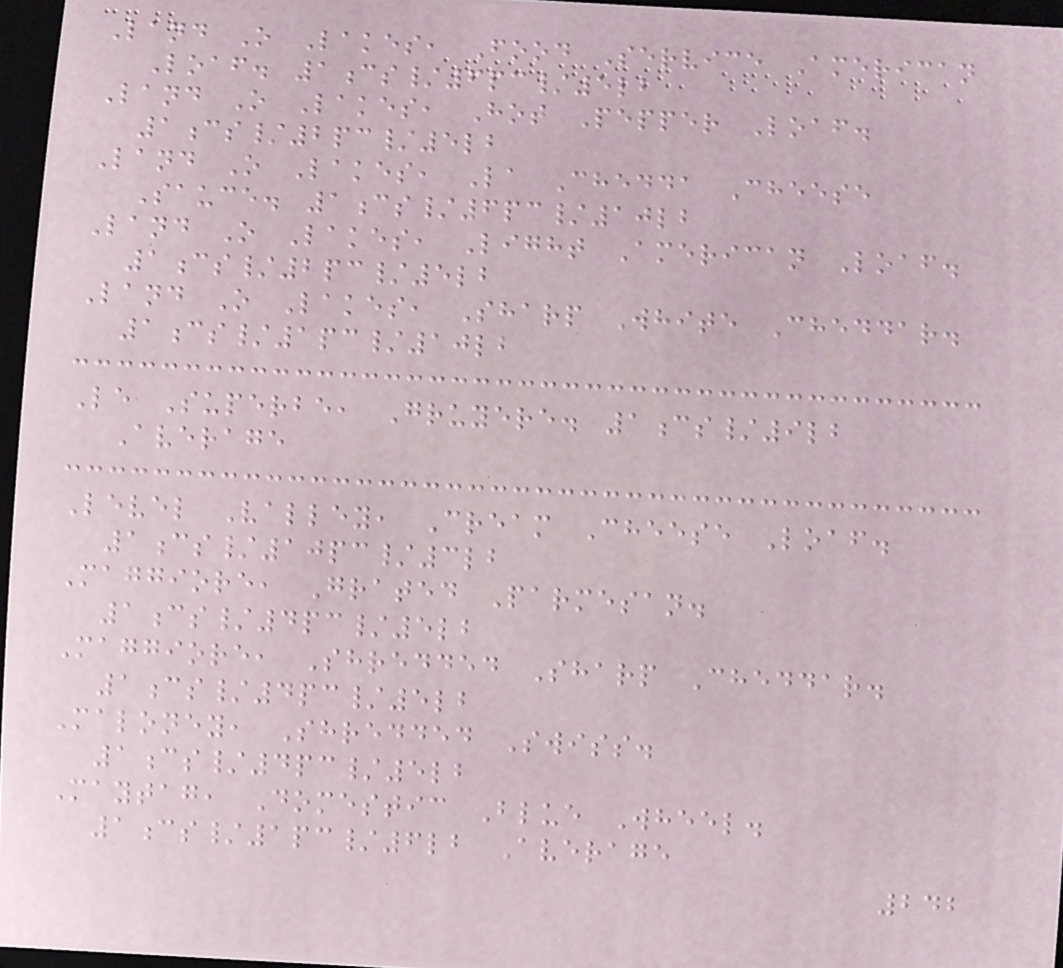Land O Lakes, Food Service American
Loaf. 1cs/6pc/5lb
Land O Lakes, Hot Pepper Loaf.
1cs/2pc/5lb
Land O Lakes, La Chedda Cheese
Sauce. 1cs/6pc/10lb
Land O Lakes, Light American Loaf.
1cs/2pc/5lb
Land O Lakes, Sharp White Cheddar.
1cs/1pc/10lb
Le Superbe, Gruyere. 1cs/9lb
Average
Level Valley, Cream Cheese Loaf.
1cs/10pc/3lb
Maggiore, Grated Parmesan.
1cs/4pc/5lb
Maggiore, Shredded Sharp Cheddar.
1cs/4pc/5lb
Maloney, Shredded Swiss.
1cs/4pc/5lb
Maytag, Domestic Blue Wheel.
1cs/1pc/6lb Average
242
